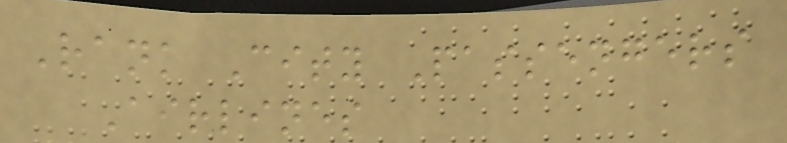Rank City Passengers
Airlines
